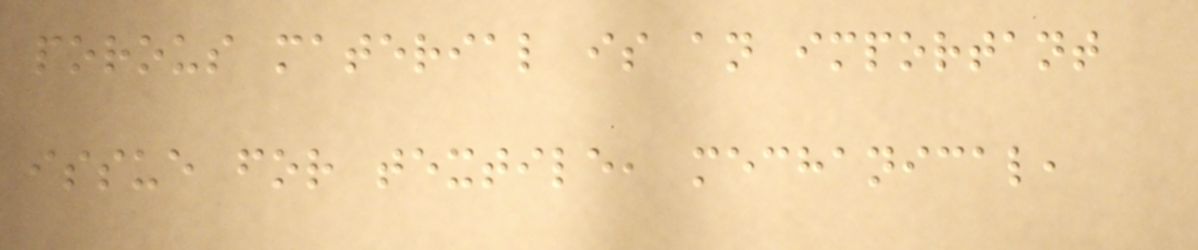porous material is an important
issue for textile, mechanical,
